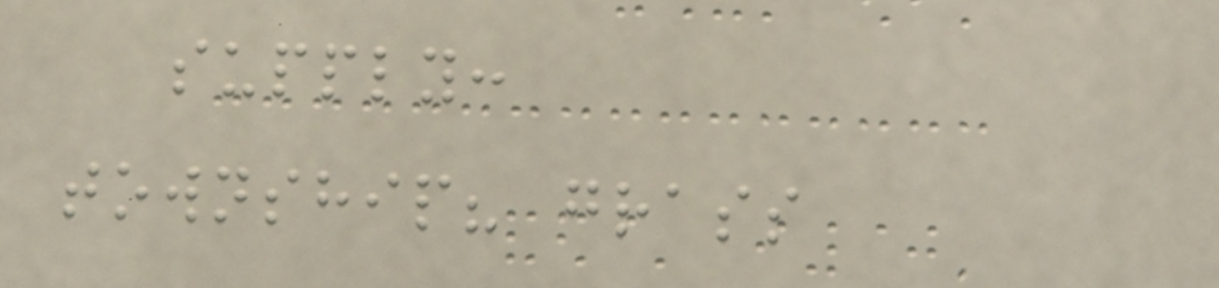supply:
township? grass
